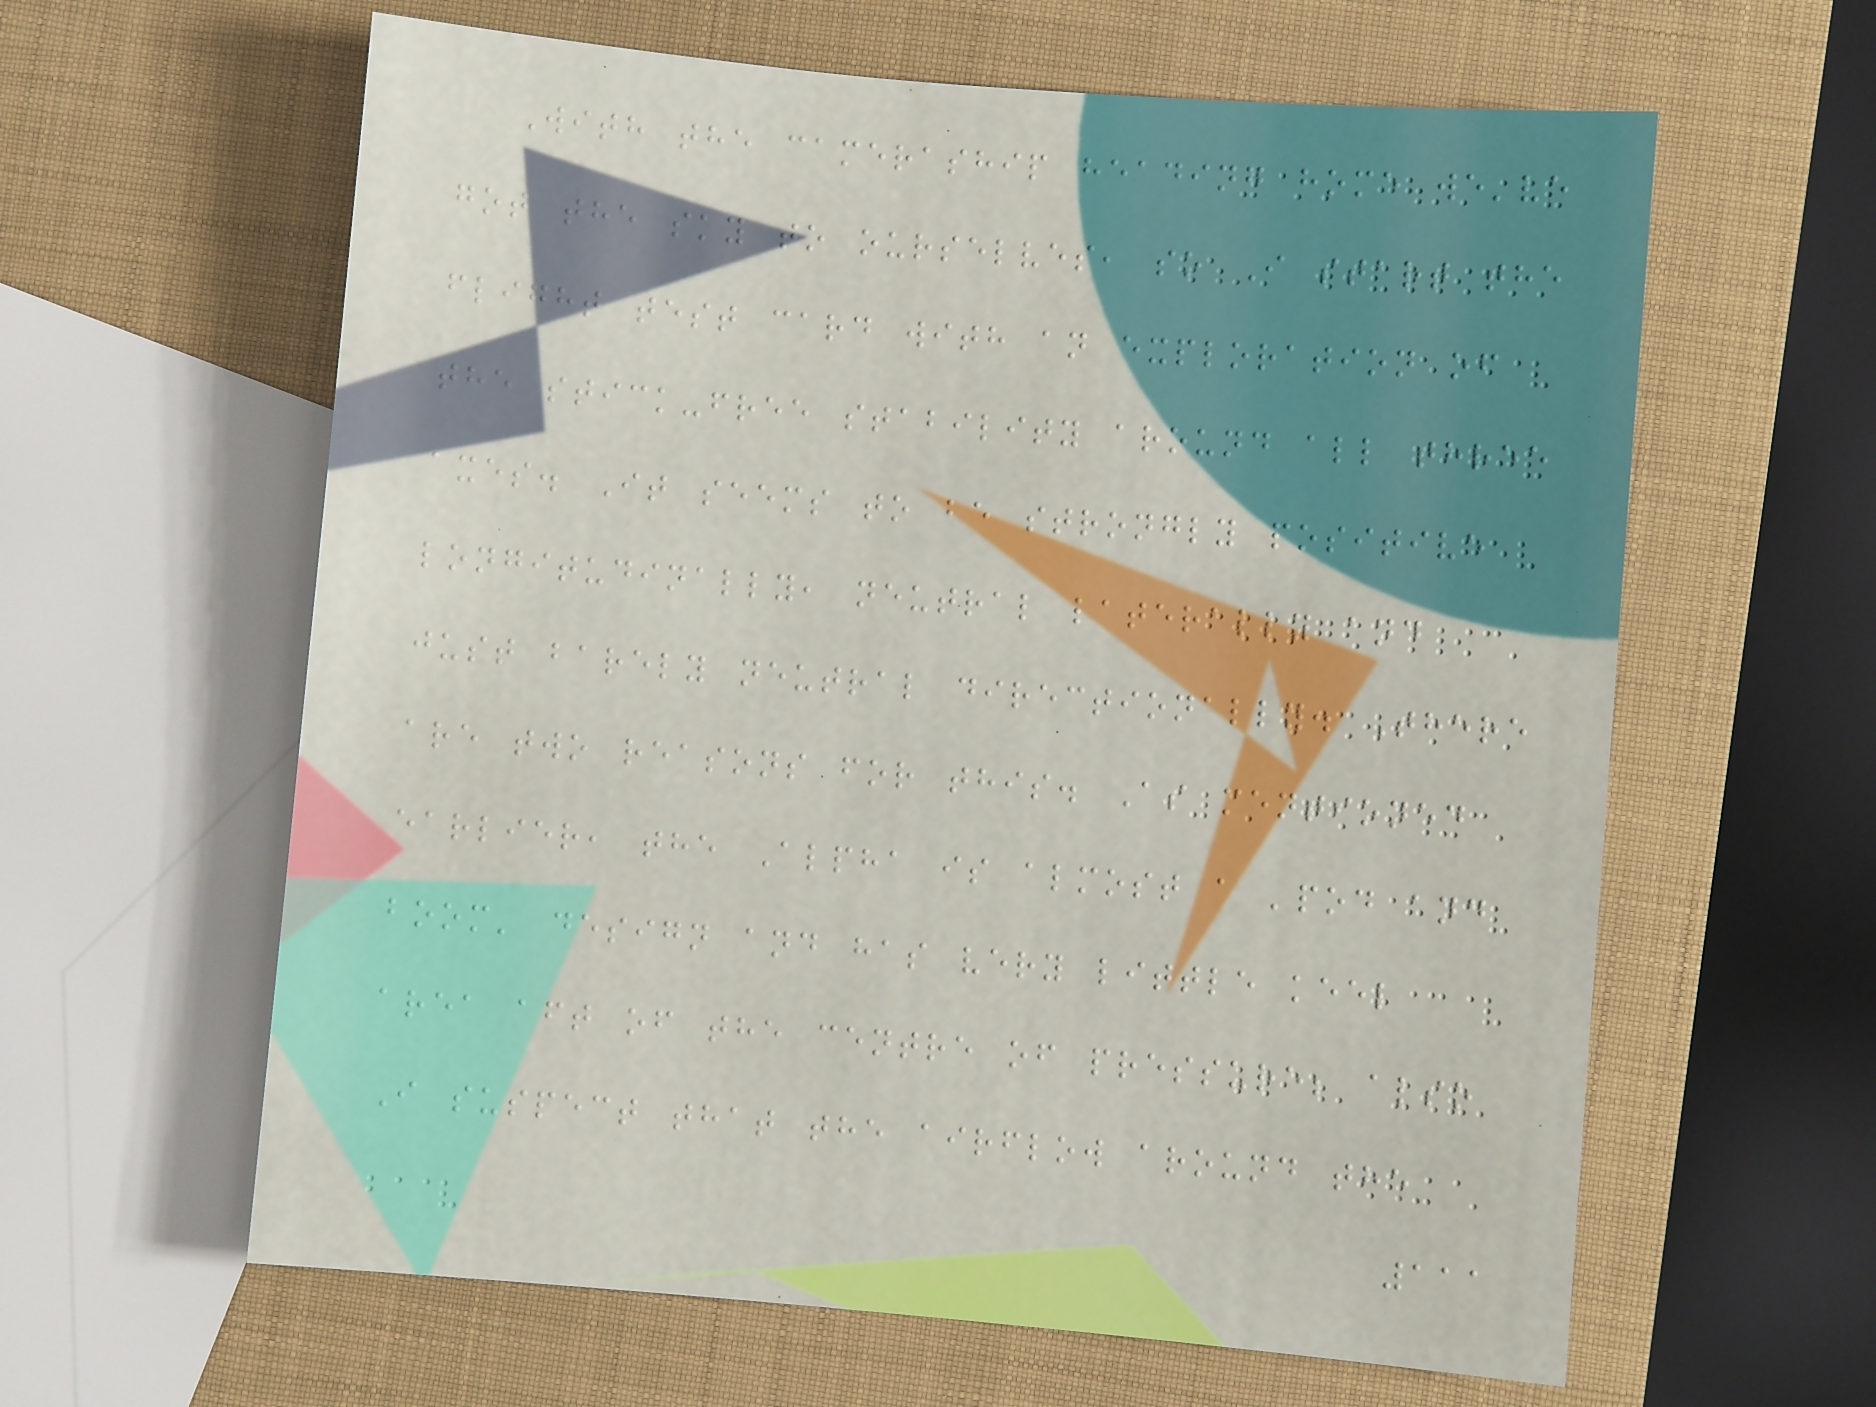With the cameraship heading home we've
got the sky to ourselves, so I start the
flight test card with an exploration of
the stick-free stability around all three
axes. It seems to be strongly positive
longitudinally, neutral laterally and
just barely neutral directionally. There
are two reasons for this. As mentioned
earlier, the Alpha is almost a 'pod and
boom' design and has very little keel
area aft of the centre of pressure; also
I suspect that the airflow around the
111
